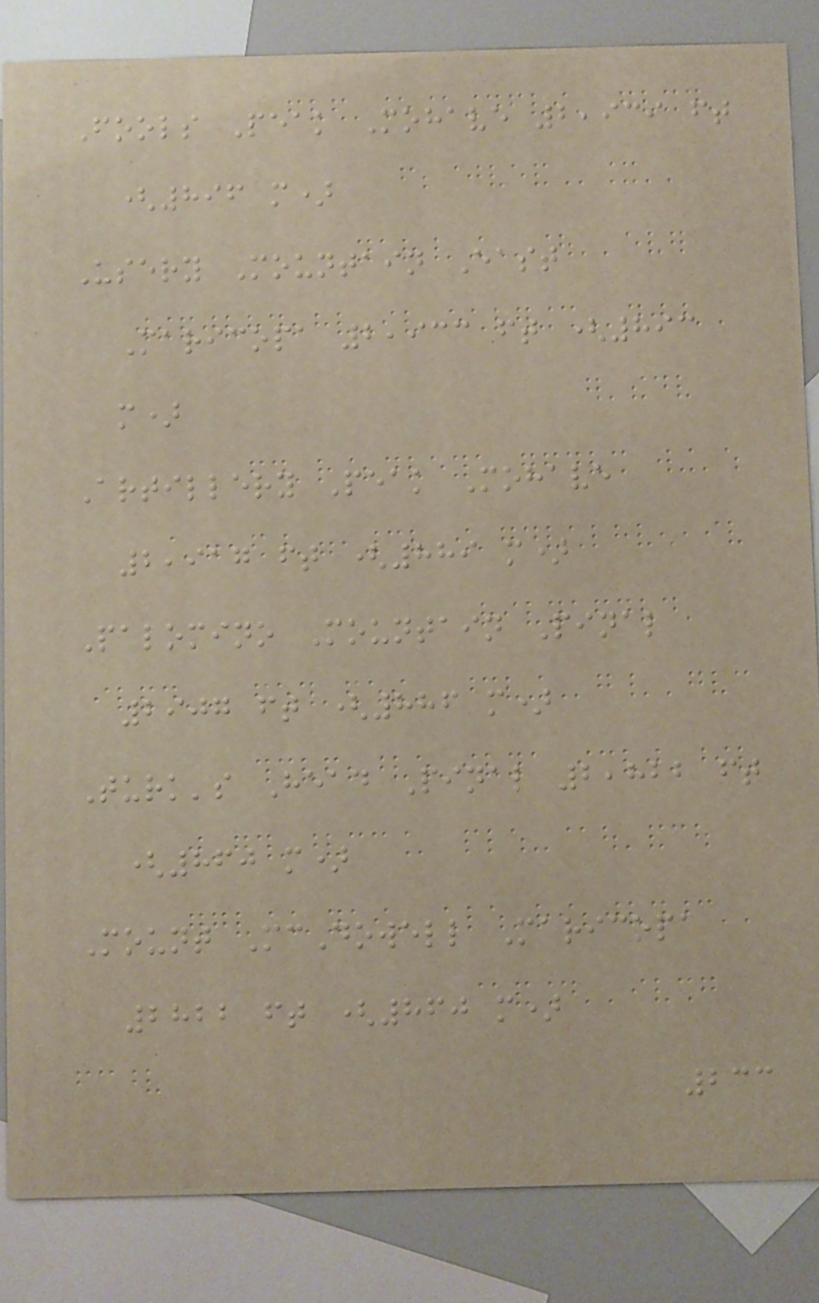Fools Peak Mohave 2,939 ft
(896 m)
Usery Mountain East
Maricopa 2,933 ft (893
m)
Artillery Peak Mohave
2,917 ft (889 m)
Palomino Mountain Pinal
2907 ft (886 m)
Turk's Head Pinal 2,822 ft
(860 m)
Mount McDowell Maricopa
2822 ft (860 m)
233
